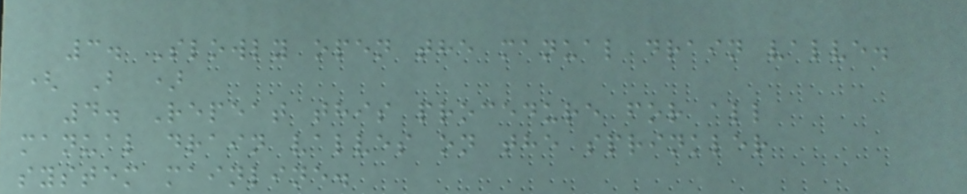3. Slowly open the manual drain valve.
( B )
4. Repeat this procedure for all
manual drain valves on the sprinkler
system mainline.
